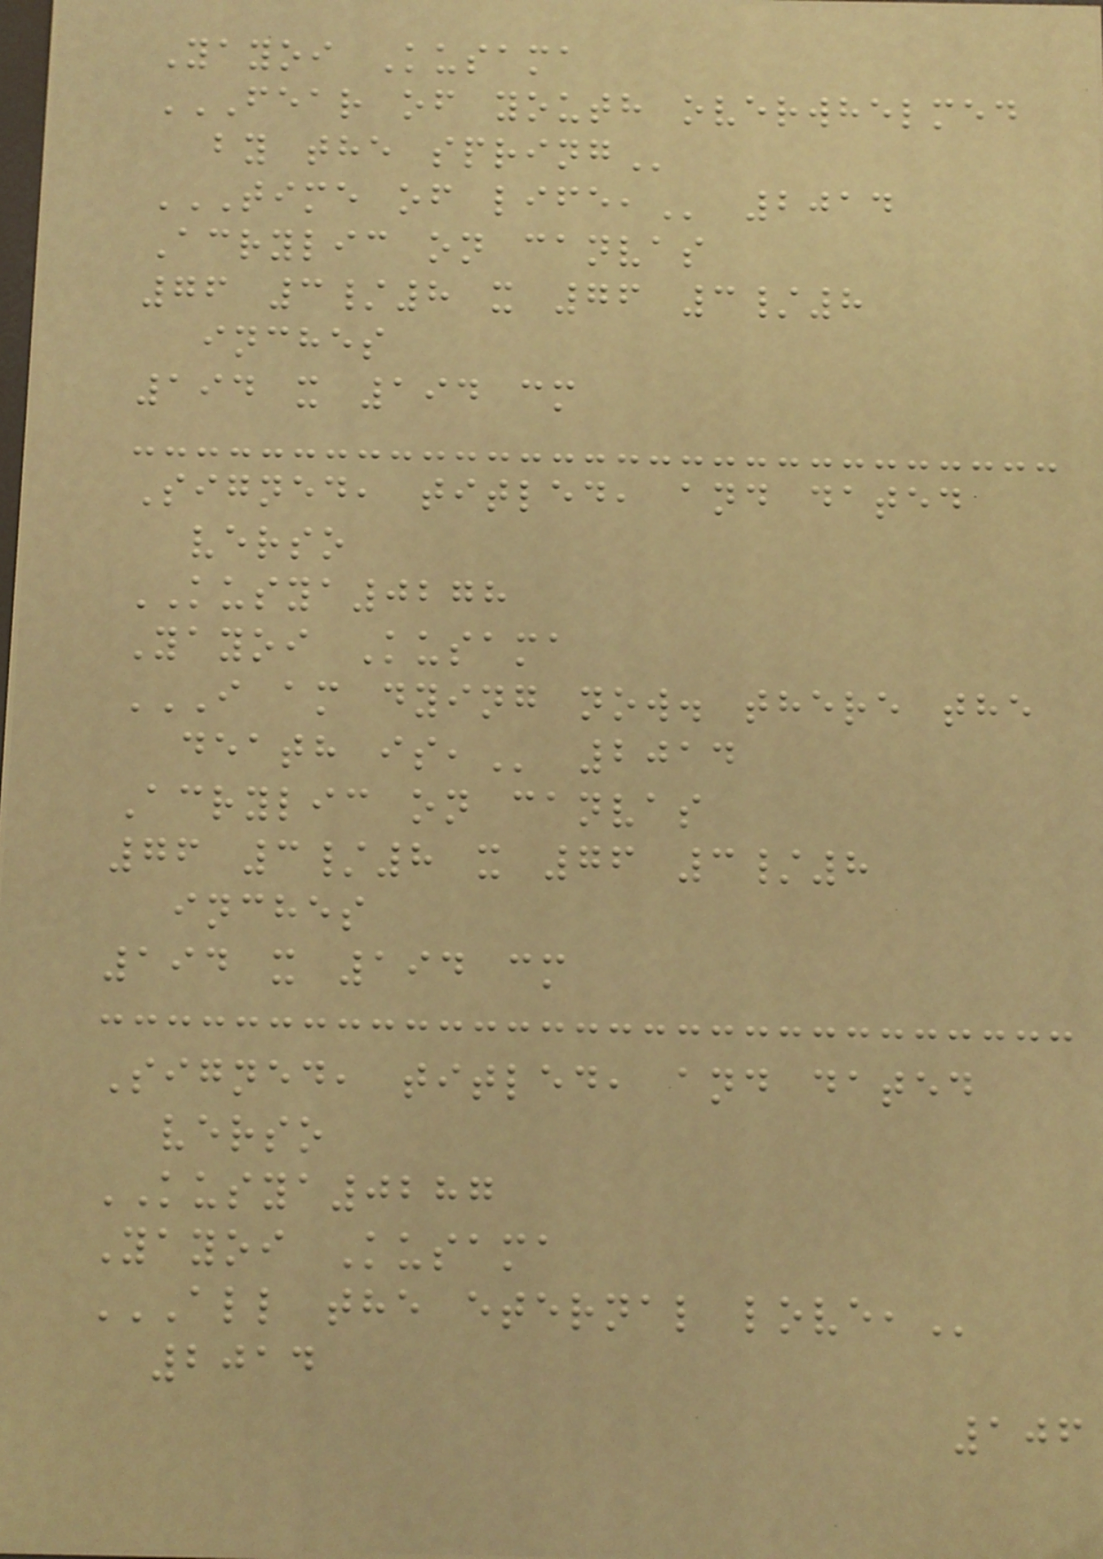Yayoi Kusama
FEAR OF YOUTH OVERWHELMED
BY THE SPRING
TIME OF LIFE, 2014
Acrylic on canvas
76 3/8 x 76 3/8
inches
194 x 194 cm
Signed, titled, and dated
verso
KUSYA0278
Yayoi Kusama
I AM DYING NOW. THERE THE
DEATH IS, 2014
Acrylic on canvas
76 3/8 x 76 3/8
inches
194 x 194 cm
Signed, titled, and dated
verso
KUSYA0287
Yayoi Kusama
ALL THE ETERNAL LOVE,
2014
106
